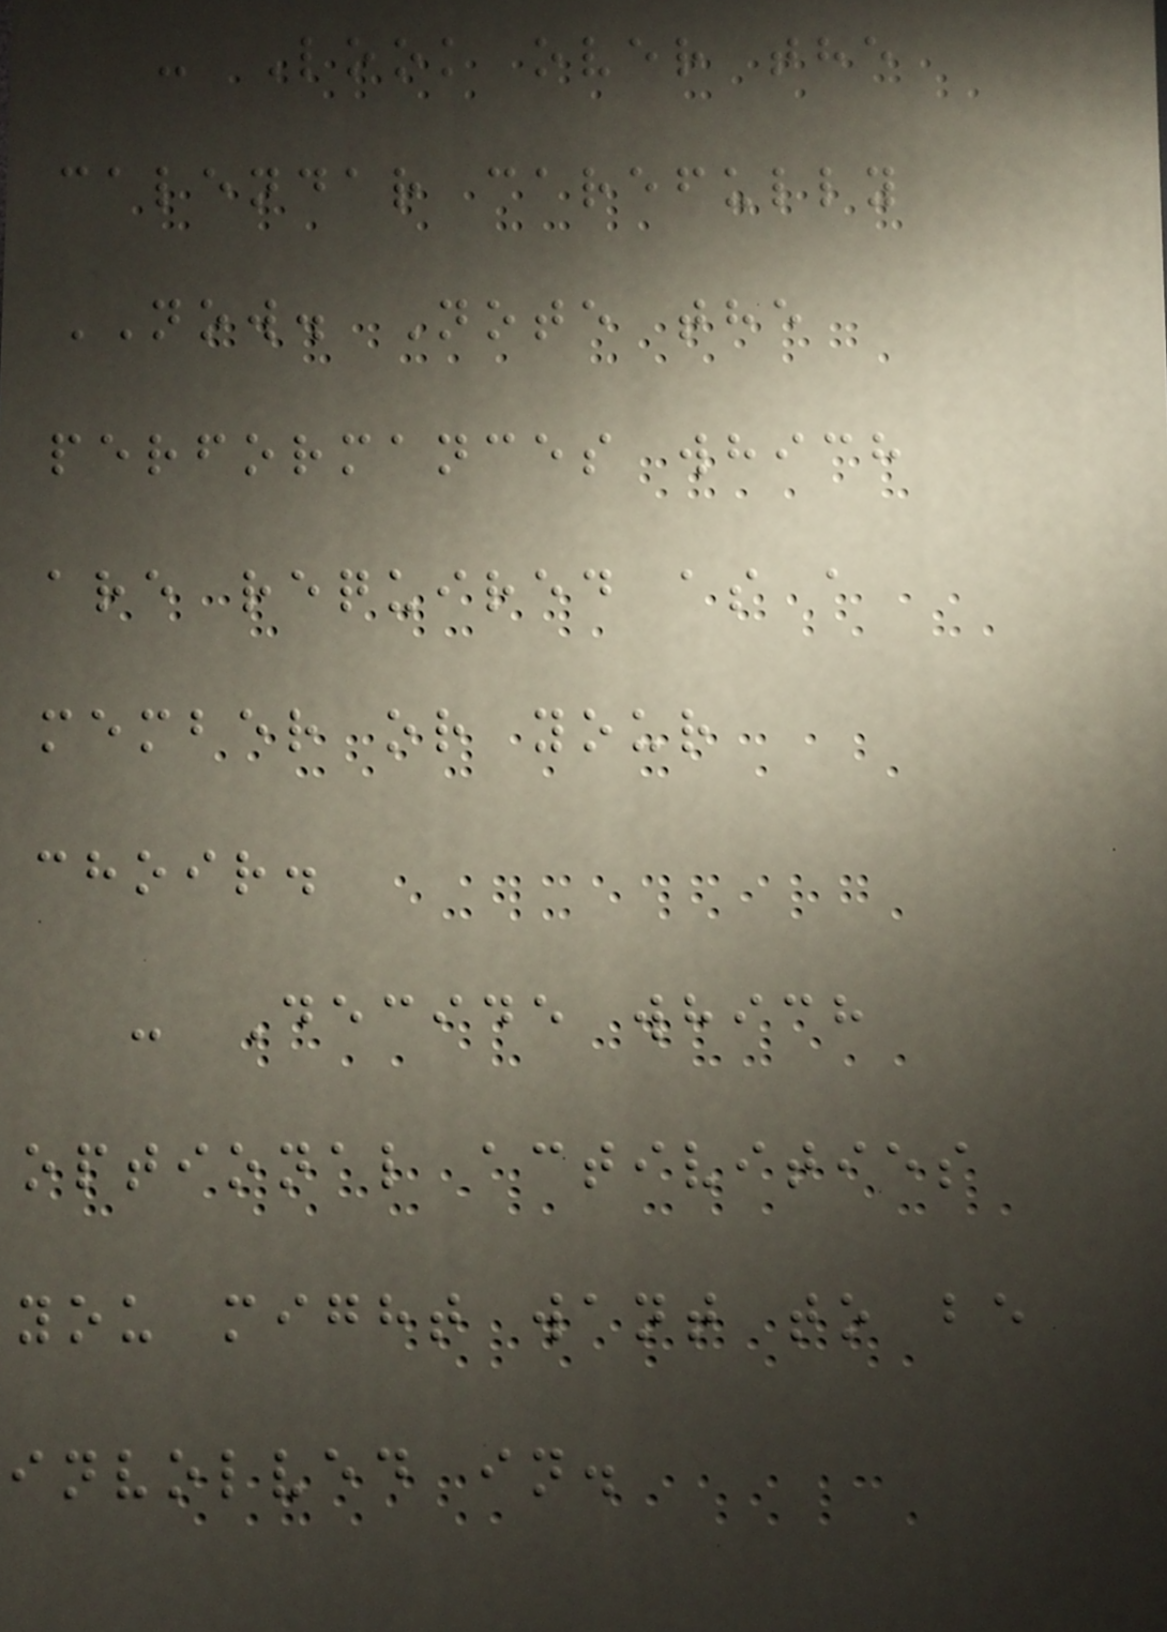- Look over the
calendar carefully
NOW. Note the
performances which
are required as a
member or your
choir.
- Decide which
optional activities
you might want to be
involved in.
